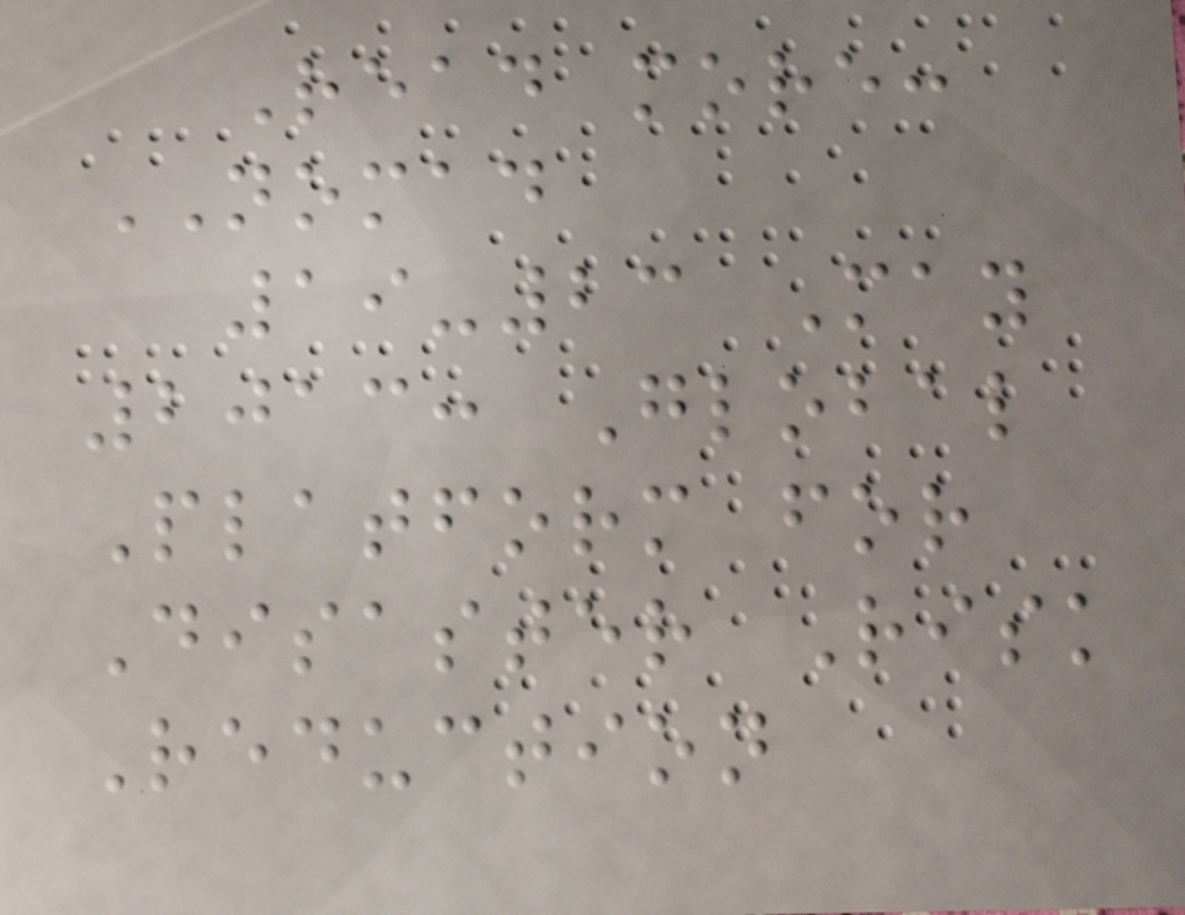Read more:
NOMAD
19-23 May
2013: Global
Platform for
Disaster Risk
Reduction
